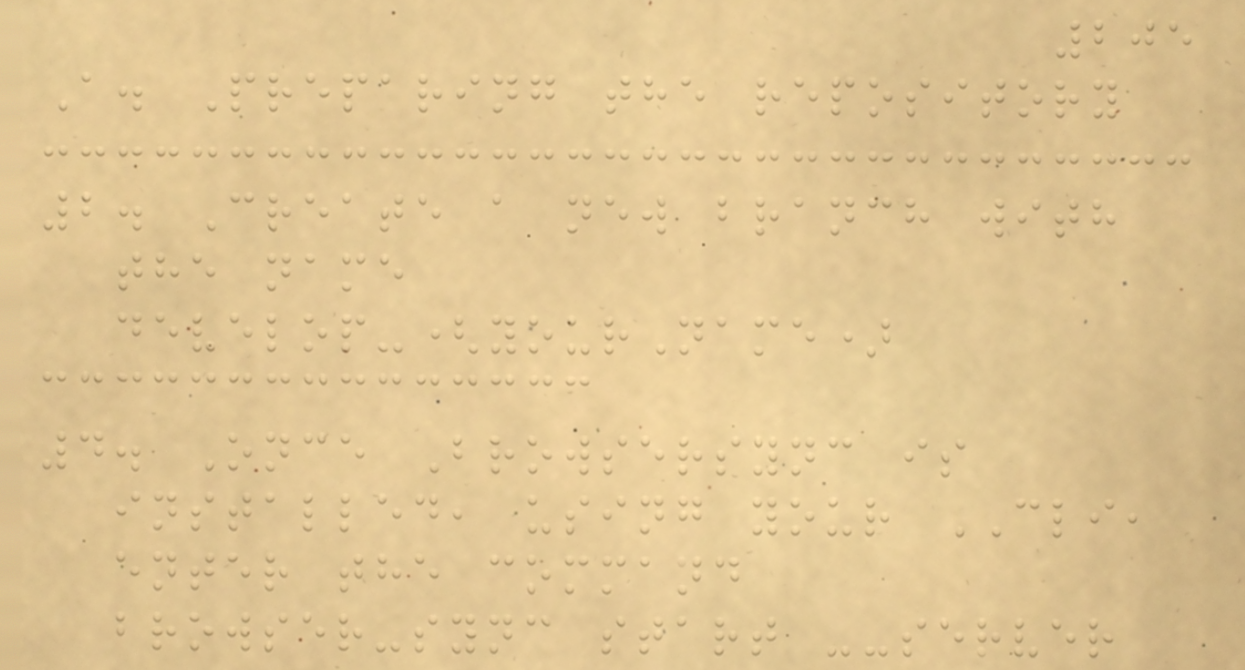205
A. Preparing the repository
2. Create a new branch with
the name
develop-(yourName)
4. Once Browsersync is
installed, using your CLI,
enter the command
browser-sync start --server
